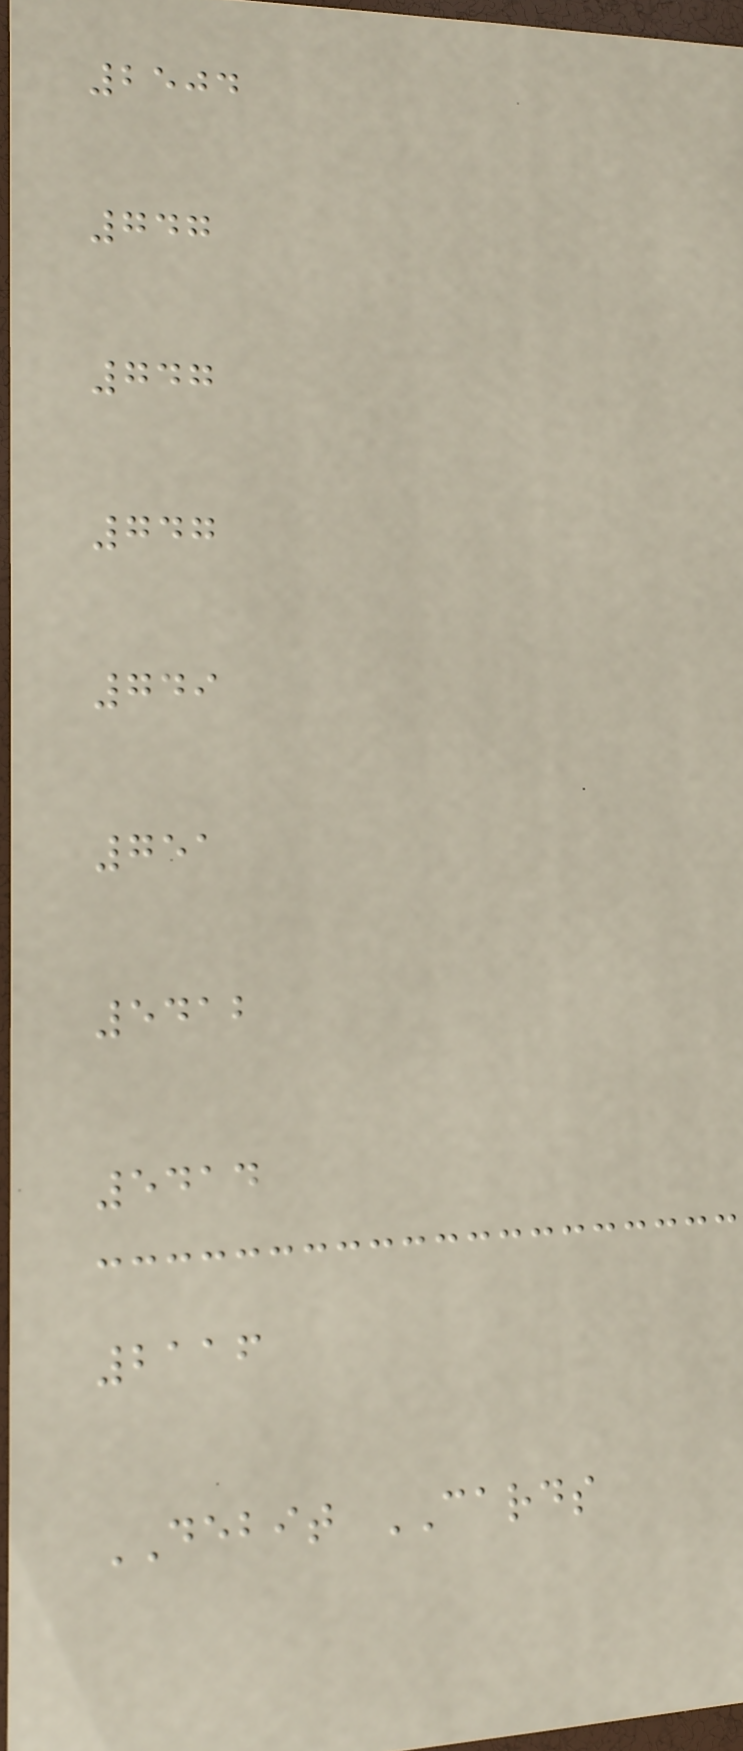2504
747
747
747
749
751
5412
5414
2116
DEBIT CARDS
